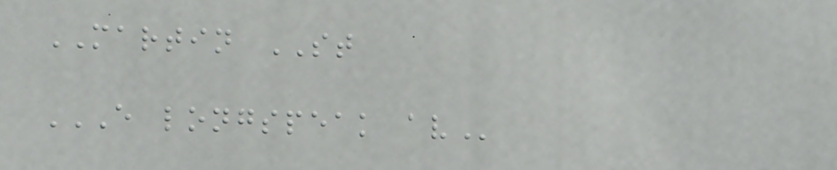MARTIN ST
E LONGSPEAK AV
